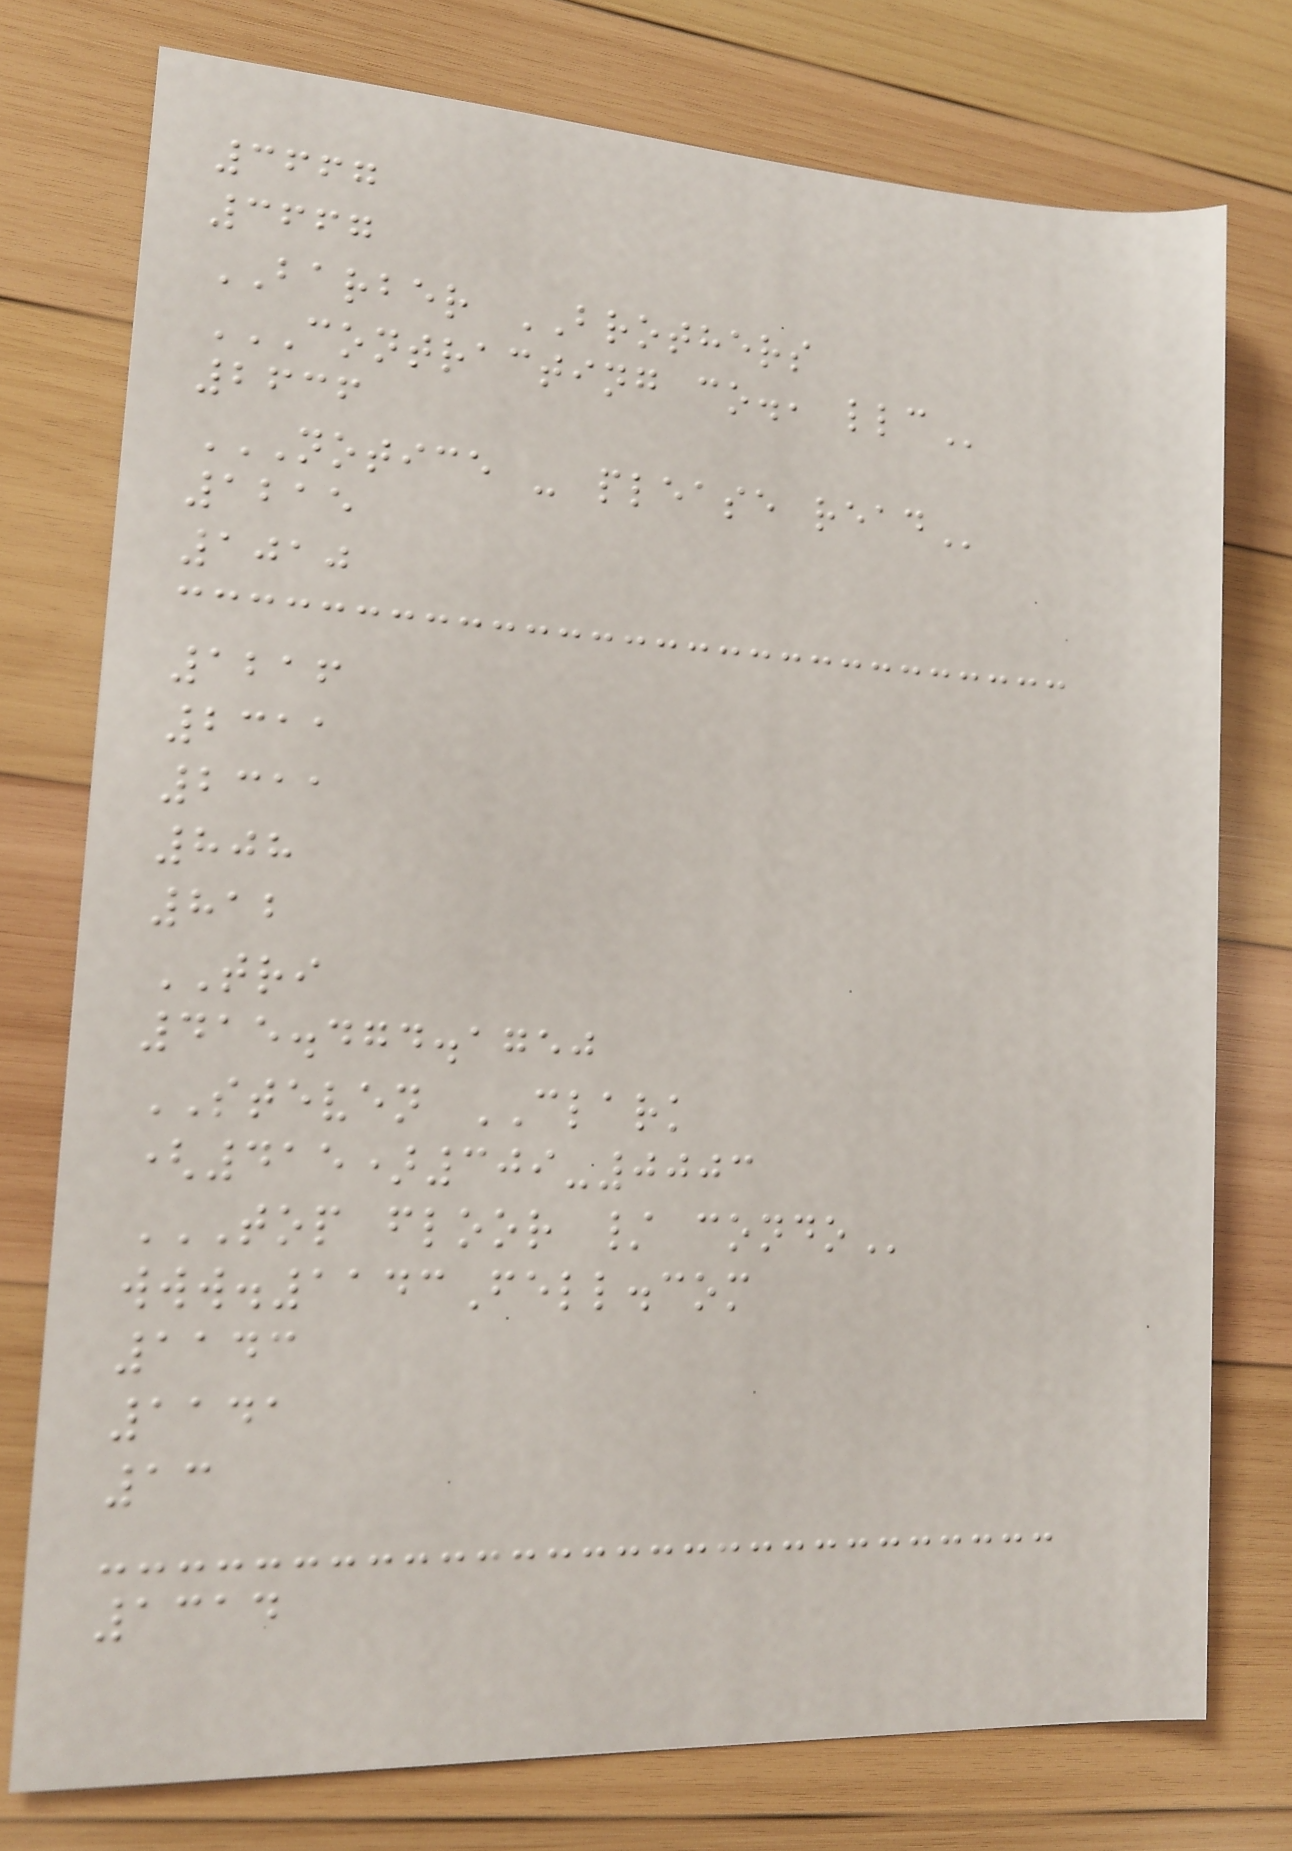3667
3667
BARBER BROTHERS
CONTRACTING CO., LLC
2636
NOTICE - PLEASE READ
1215
1010
1216
2311
2311
808
812
TRI
415.474.1750
STEVEN CLARK
(415)309-0003
TOP FLOOR / CONDO
www.1143Fell.com
1143
1141
13
1314
